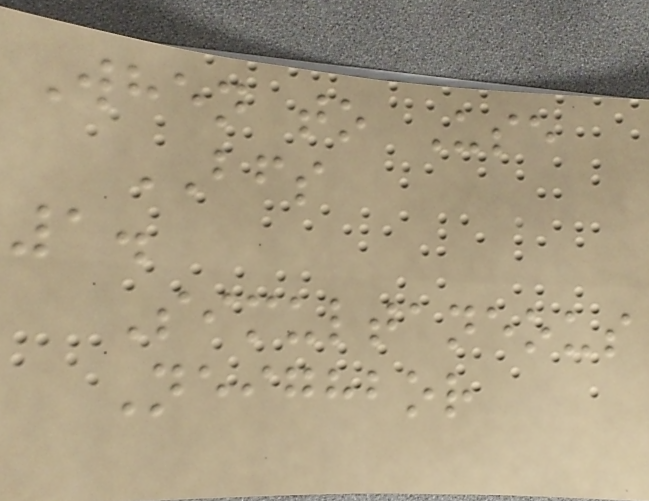When to Use
BFS
1.
Simultaneous
Neighbor
